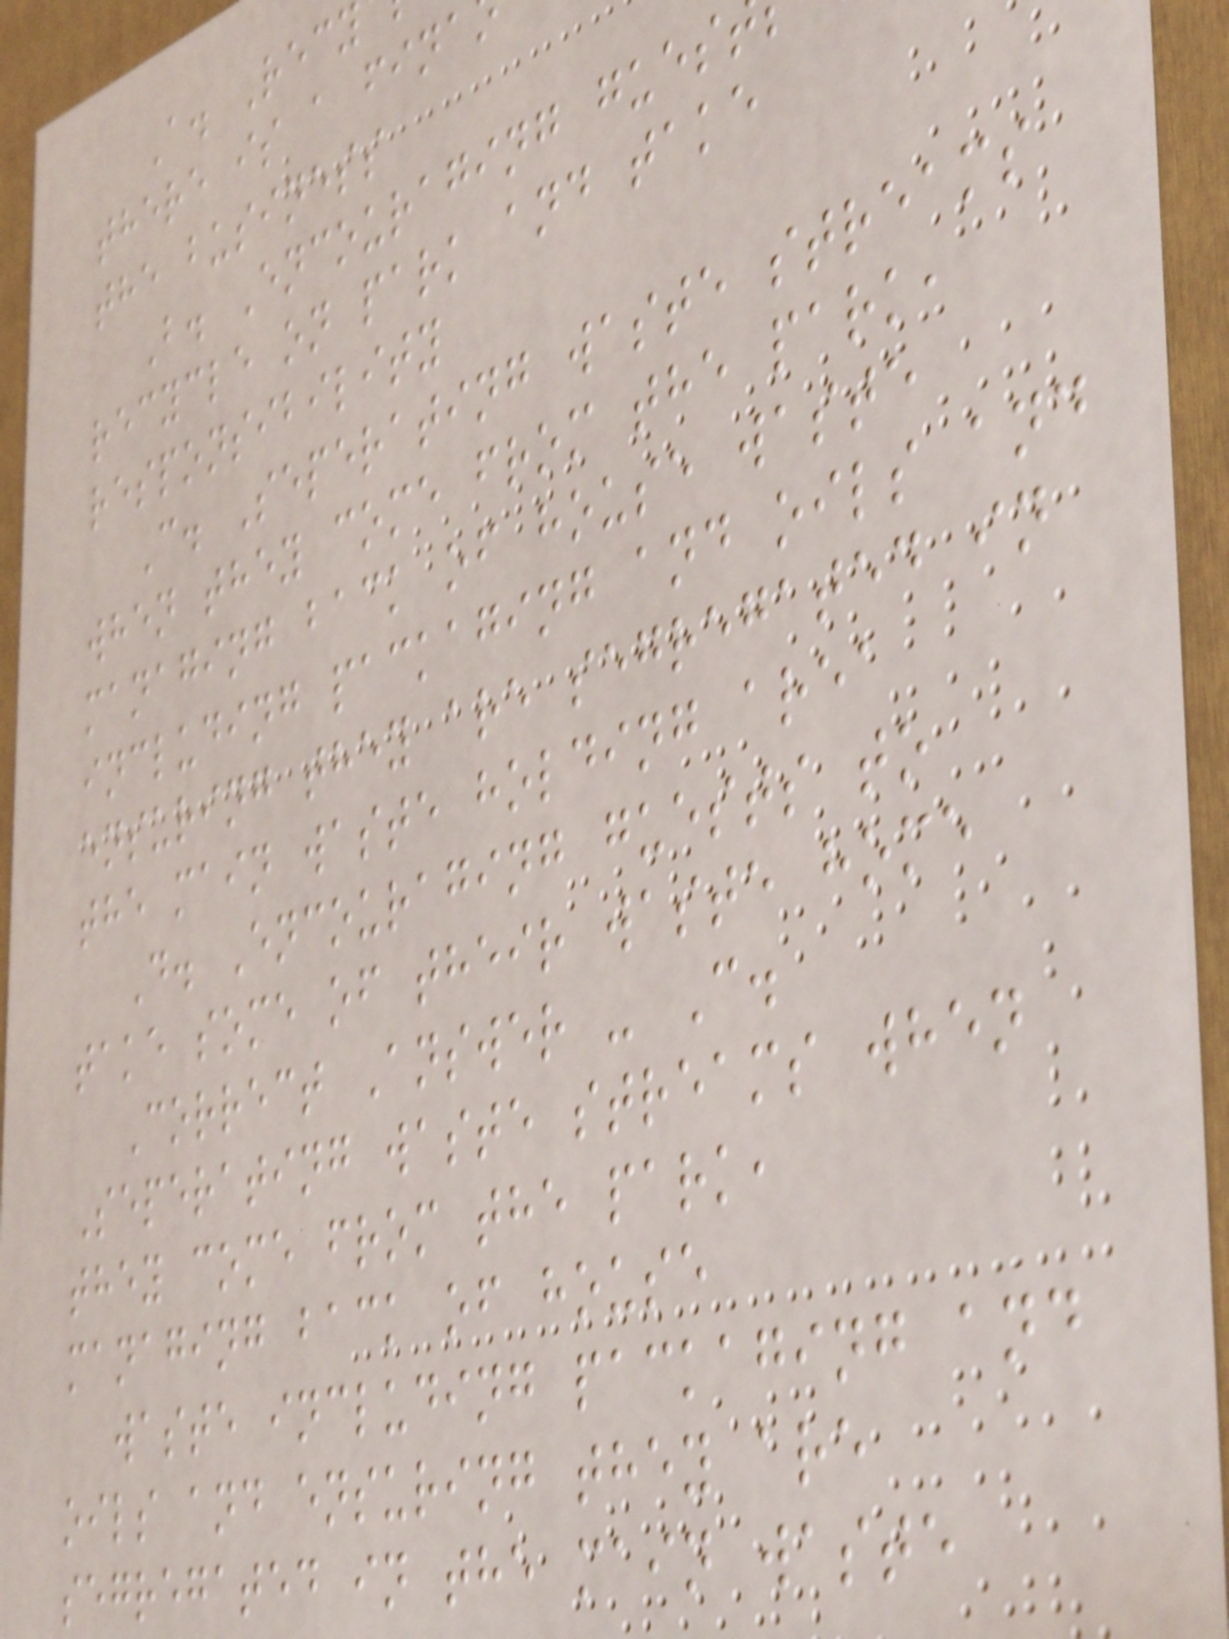A. Recy
there is a fina
the business
B. Encouraging gues
recycle on park and take
responsibility
C. Seperating waste streams
when they come from the park,
managing back of house waste
including packaging and oils and
ensuring they are segregated in
the main waste holding area
D. Encouraging guests to
take some of their waste home
Correct Answer - C.
Seperating waste streams when
they come from the park,
managing back of house
waste including packaging and
oils and ensuring they are
segregated in the main waste
